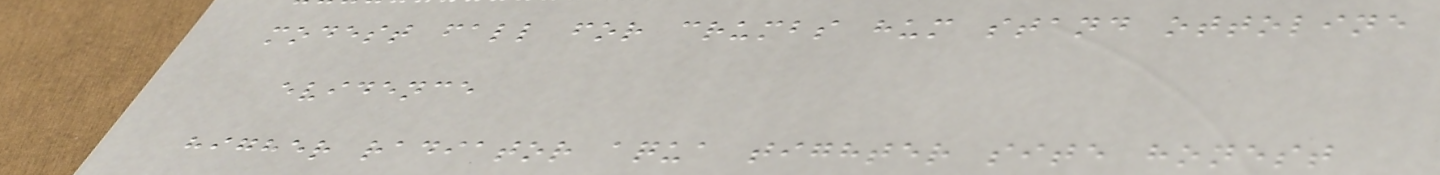modest fall for crumbs hum stand ottoline
evidence
higher radiator aqua tighter site honest
